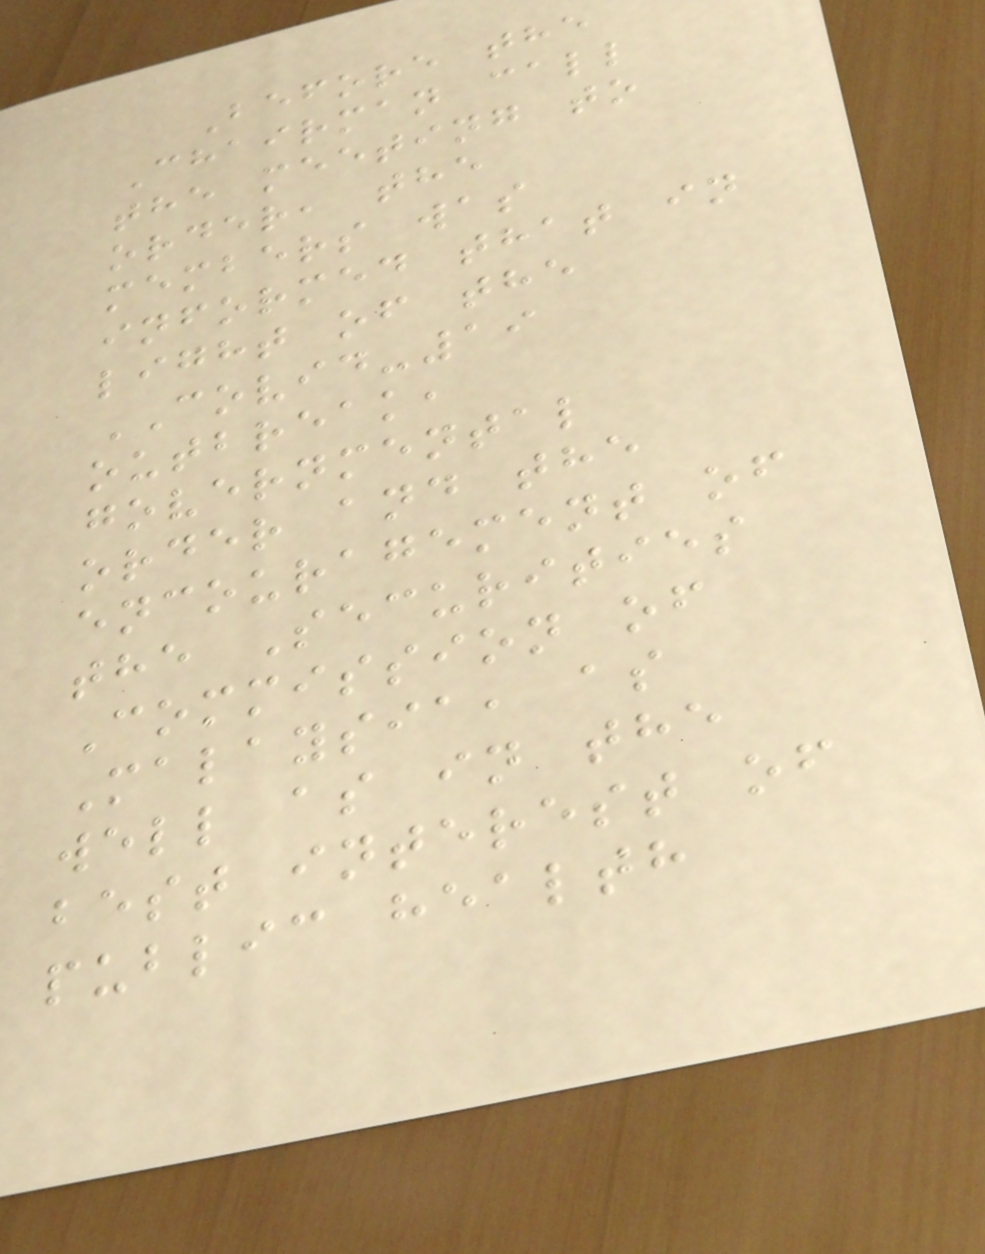Before the
Chairman call
the meeting to
order, the
members was
informed that in
light of the
COVID-19
outbreak,
governmental
order and the
encouragement of
the Securities
Commission of
Malaysia, as
well as in the
best interest of
public health
